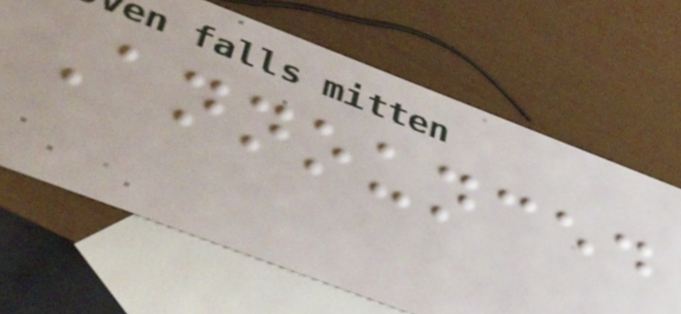Announced
